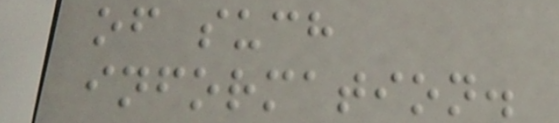of such
information.
